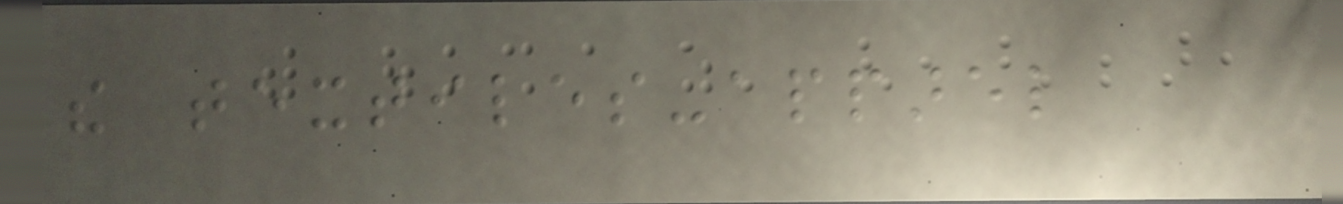the textiles-apparel
